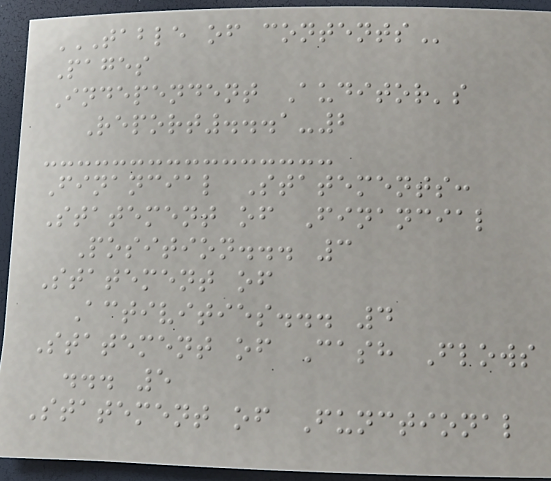TABLE OF CONTENTS
Pages
Independent Auditor's
Report...1-2
Financial Statements:
Statement of Financial
Position... 3
Statement of
Activities... 4
Statement of Cash Flows
... 5
Statement of Functional
